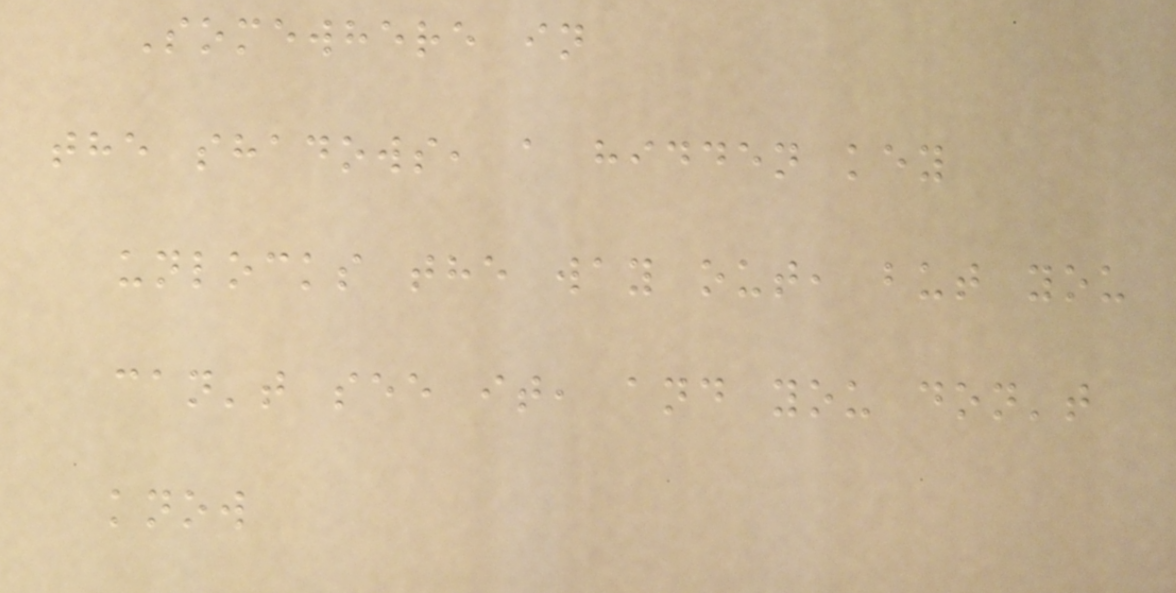Somewhere in
the shadows, a hidden key
unlocks the way out, but you
can't see it, and you don't
know
